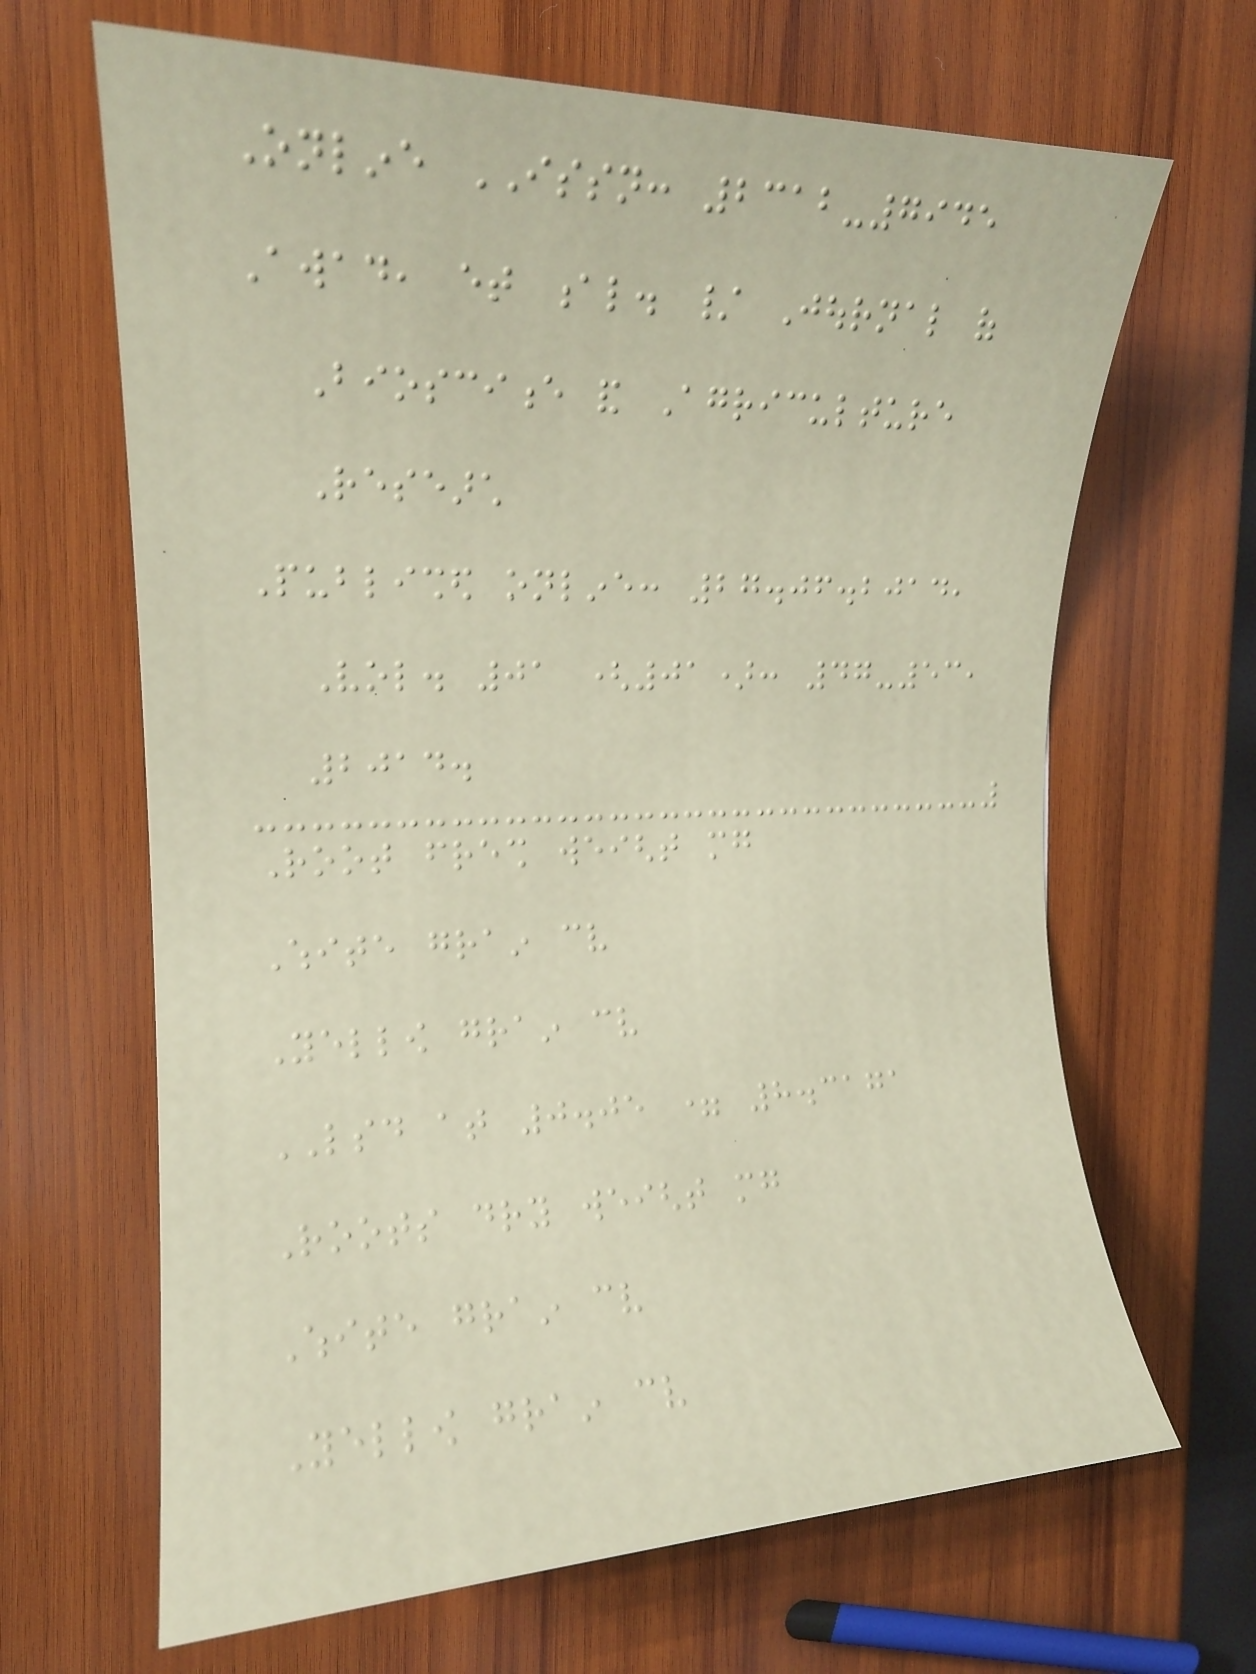Online ISSN: 2312-7945
Awad, et al. / Journal of
Bioscience and Agriculture
Research
Published online: 27.06.2014,
Vol. 01 (01): 47-53,
2014.
Root fresh weight mg
White grain cv
Yellow grain cv
LSD at 0.05 = 8.3171
Roots dry weight mg
White grain cv
Yellow grain cv
